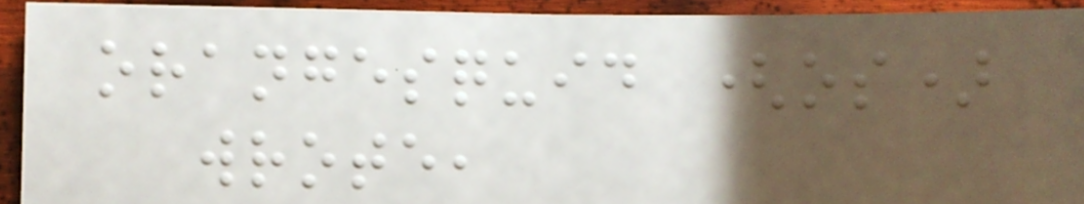orangesquid (os)
wrote,
